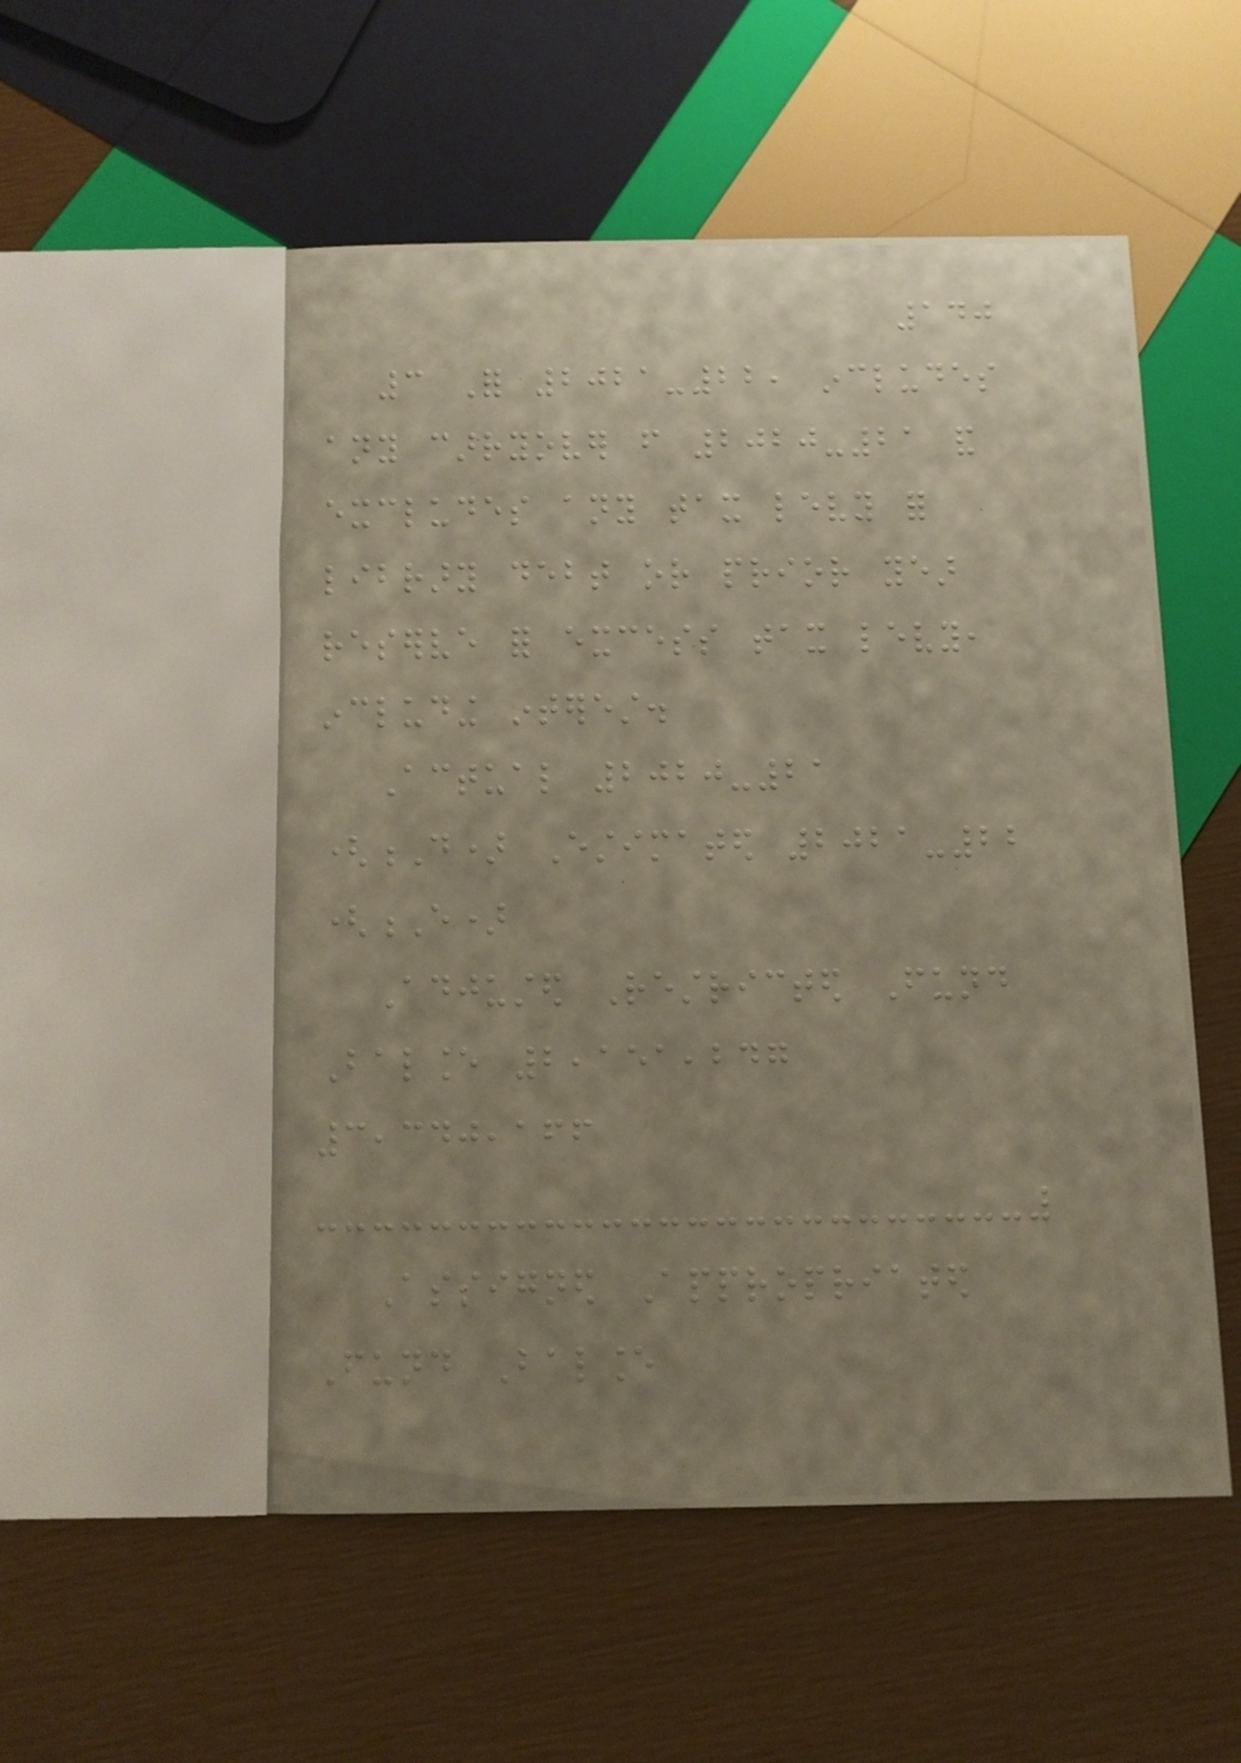140
3 For 2021-22, includes
any carryover from 2020-21 and
excludes any tax levy for
library debt or prior year
reserve for excess tax levy,
including interest.
Actual 2020-21
(D) Estimated 2021-22
(E)
Adjusted Restricted Fund
Balance 2,151,247
3,340,166
Assigned Appropriated
Fund Balance
